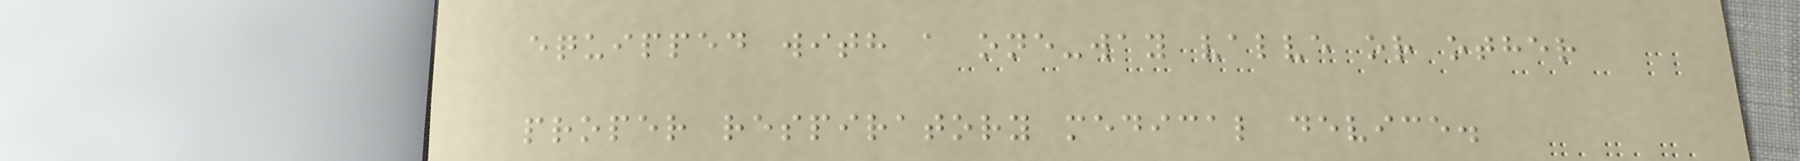equipped with a one-way valve or other
proper respiratory medical device.
